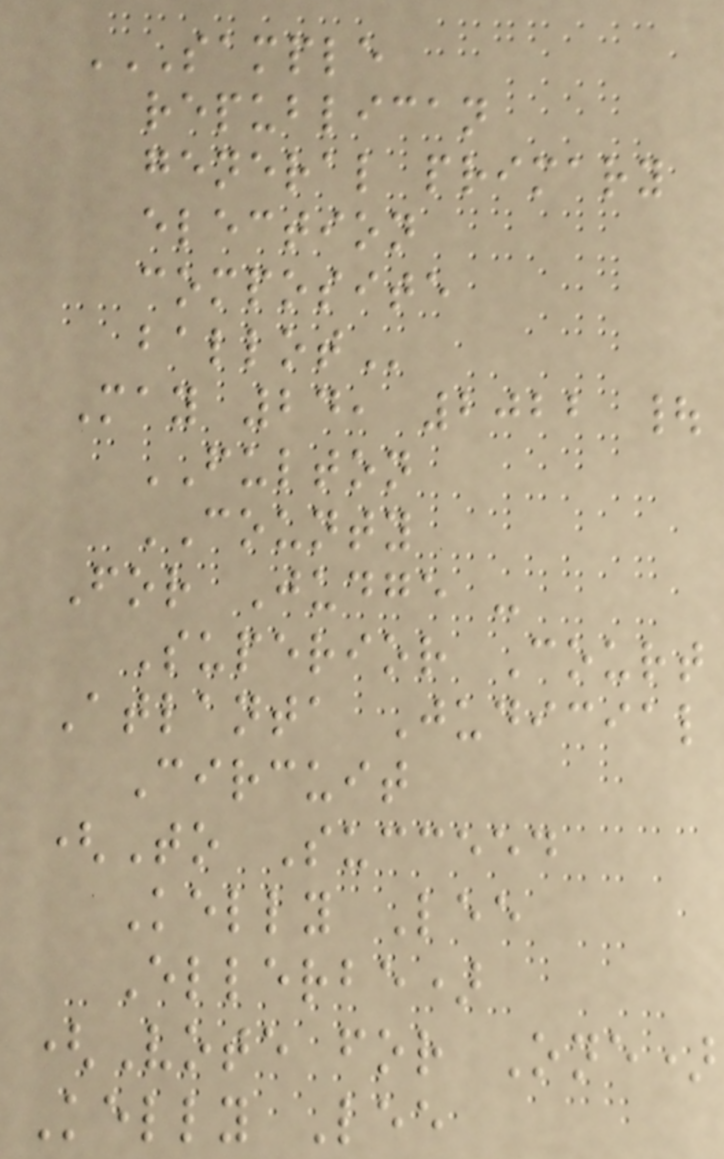SAMPLE
REPUBLICAN
GENERAL PRIMARY
ELECTION
COMPOSITE
BALLOT
May 24, 2022 |
FULTON
COUNTY
For Judge -
Superior Court
Atlanta Judicial
Circuit
(To Succeed
Kelly Lee
Ellerbe)
(Vote for One)
Kelly Lee
